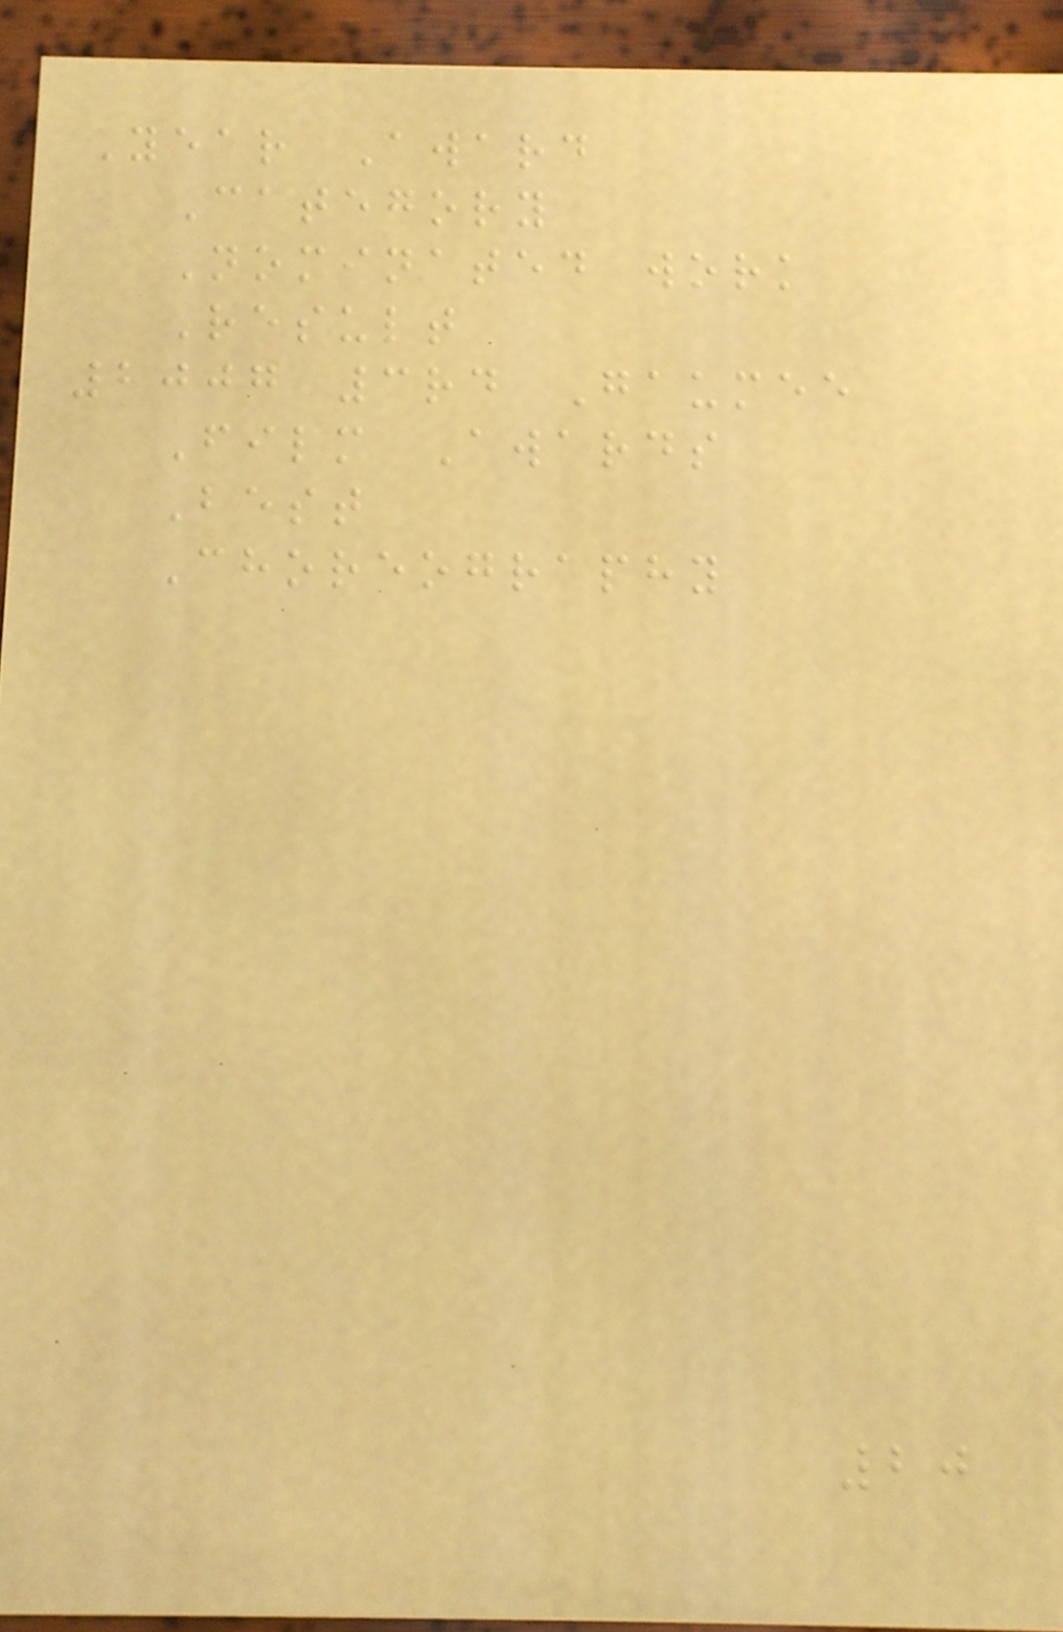Year Award
Category
Nominated work
Result
2007 3rd Gaumee
Film Awards
Best
Choreography
20
